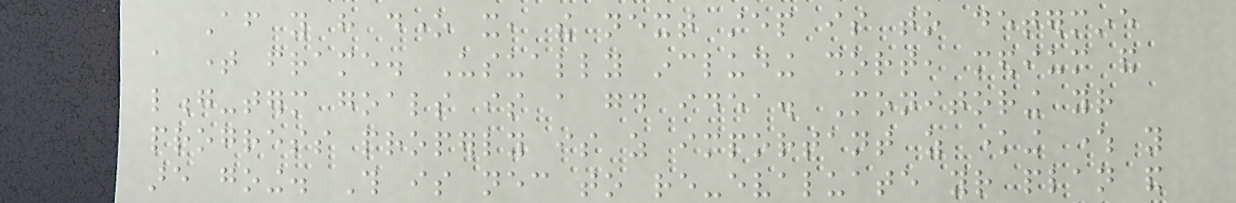After you have done it, the next step is to determine
a time frame. Usually including short, medium and
long-term goals is a good idea. Monitoring your
progress properly is as important as knowing where you
are going. This is necessary to re-evaluate your plan and
